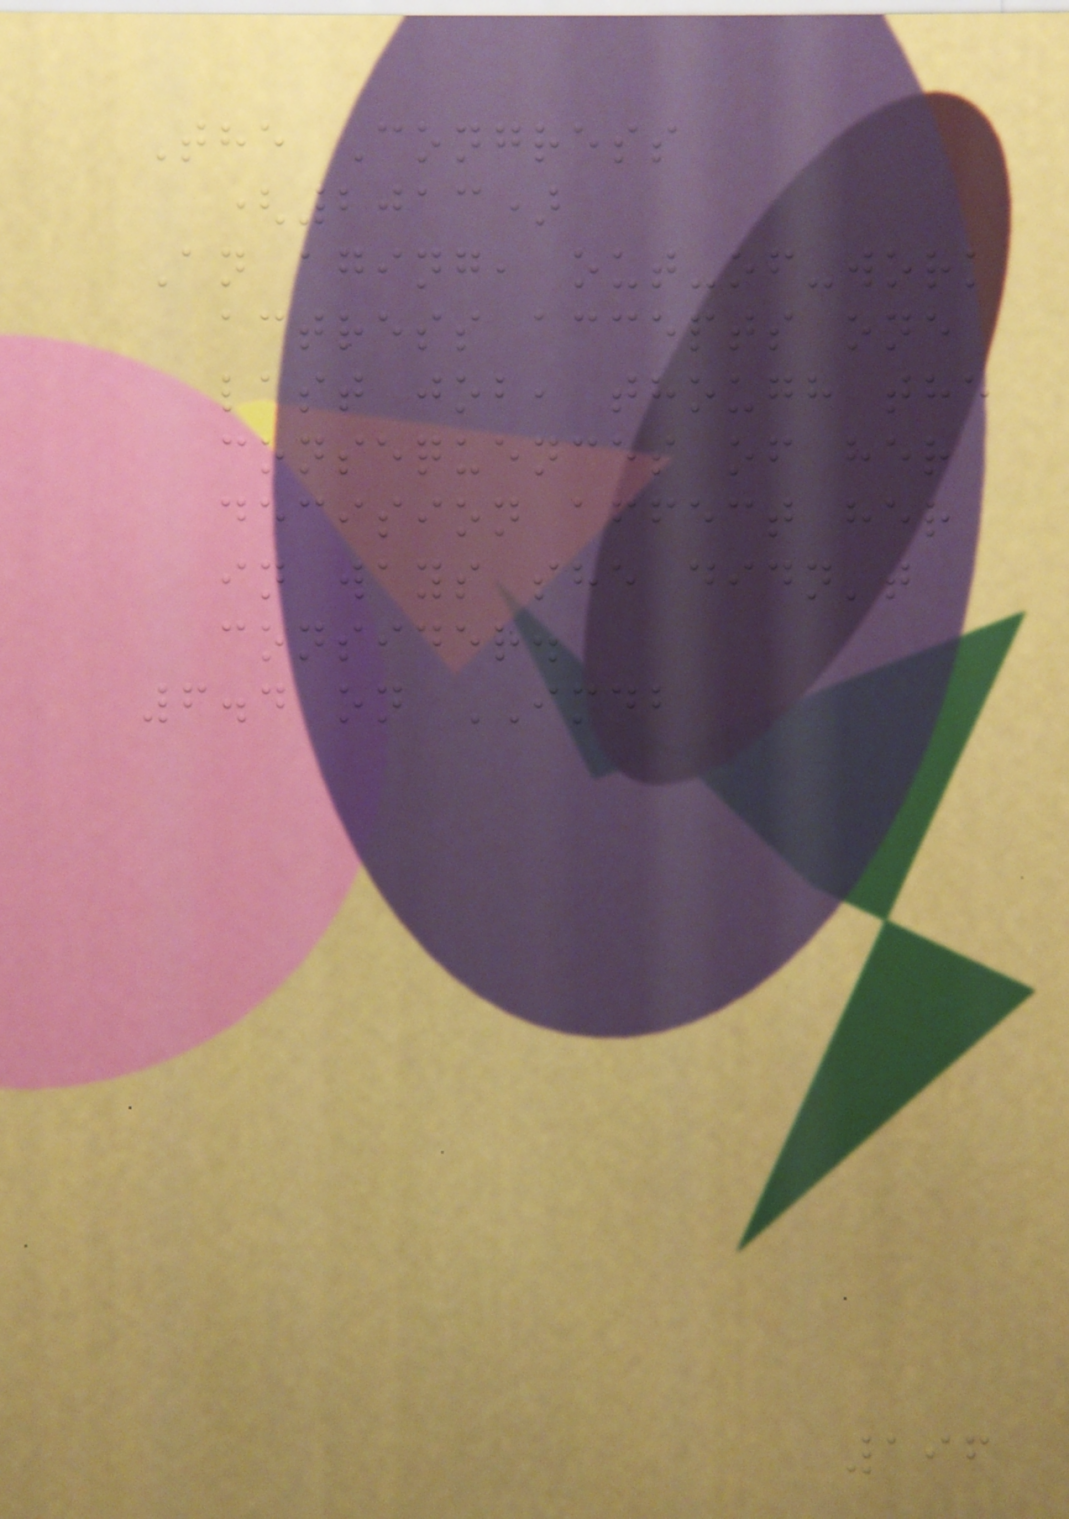The Congress
(2013)
An aging, out-of-work
actress accepts one
last job, though the
consequences of her
decision affect her
in ways she didn't
consider.
6.4 on IMDB
196
